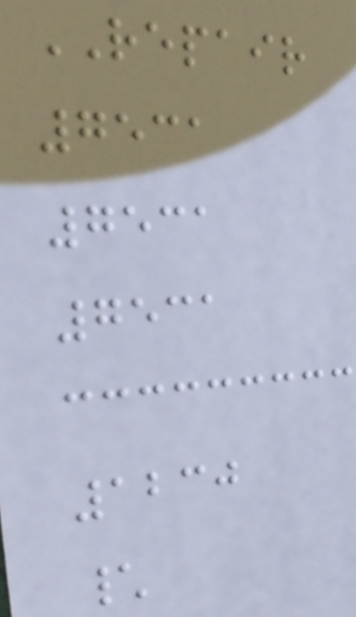REPAIR
7531
7531
7531
1230
\
